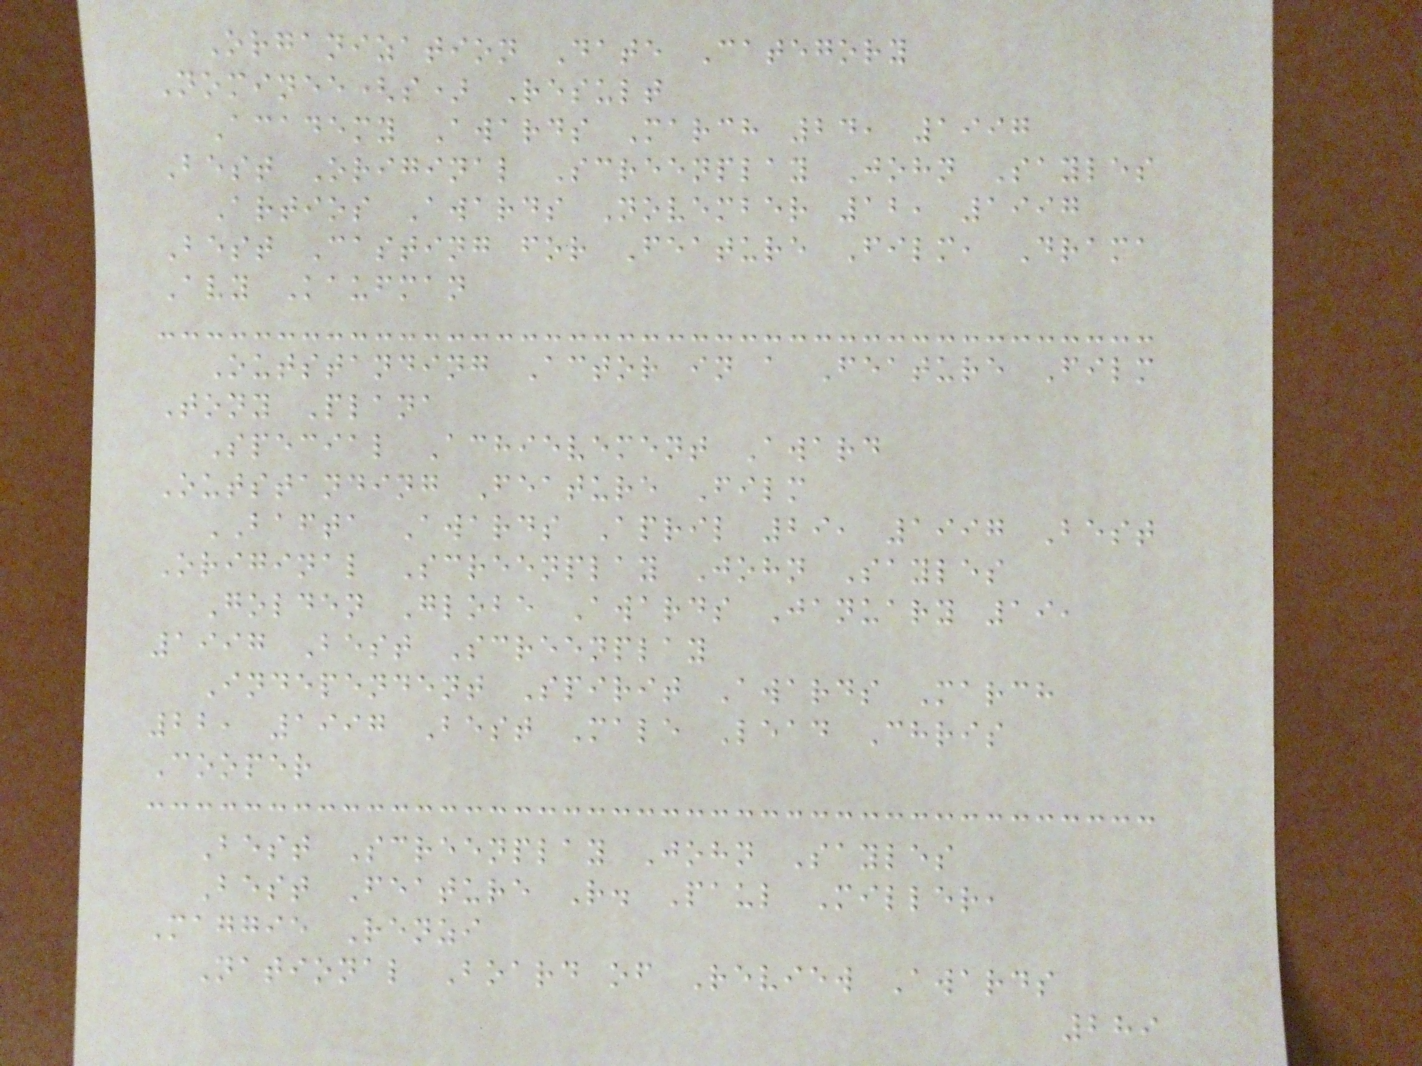Organization Date Category
Nominee(s) Result
Academy Awards March 24, 1997
Best Original Screenplay John Sayles
Artios Awards November 12, 1997
Best Casting for Feature Film, Drama
Avy Kaufman
Outstanding Actor in a Feature Film
Tony Plana
Special Achievement Award
Outstanding Feature Film
BAFTA Awards April 29, 1997 Best
Original Screenplay John Sayles
Golden Globe Awards January 19,
1997 Best Screenplay
Independent Spirit Awards March
22, 1997 Best Male Lead Chris
Cooper
Best Screenplay John Sayles
Best Feature R. Paul Miller,
Maggie Renzi
National Board of Review Awards
289
